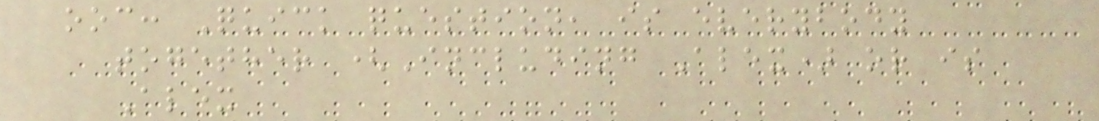ooc: Quick question, is everybody
together (Including Alex) or is
Alex
